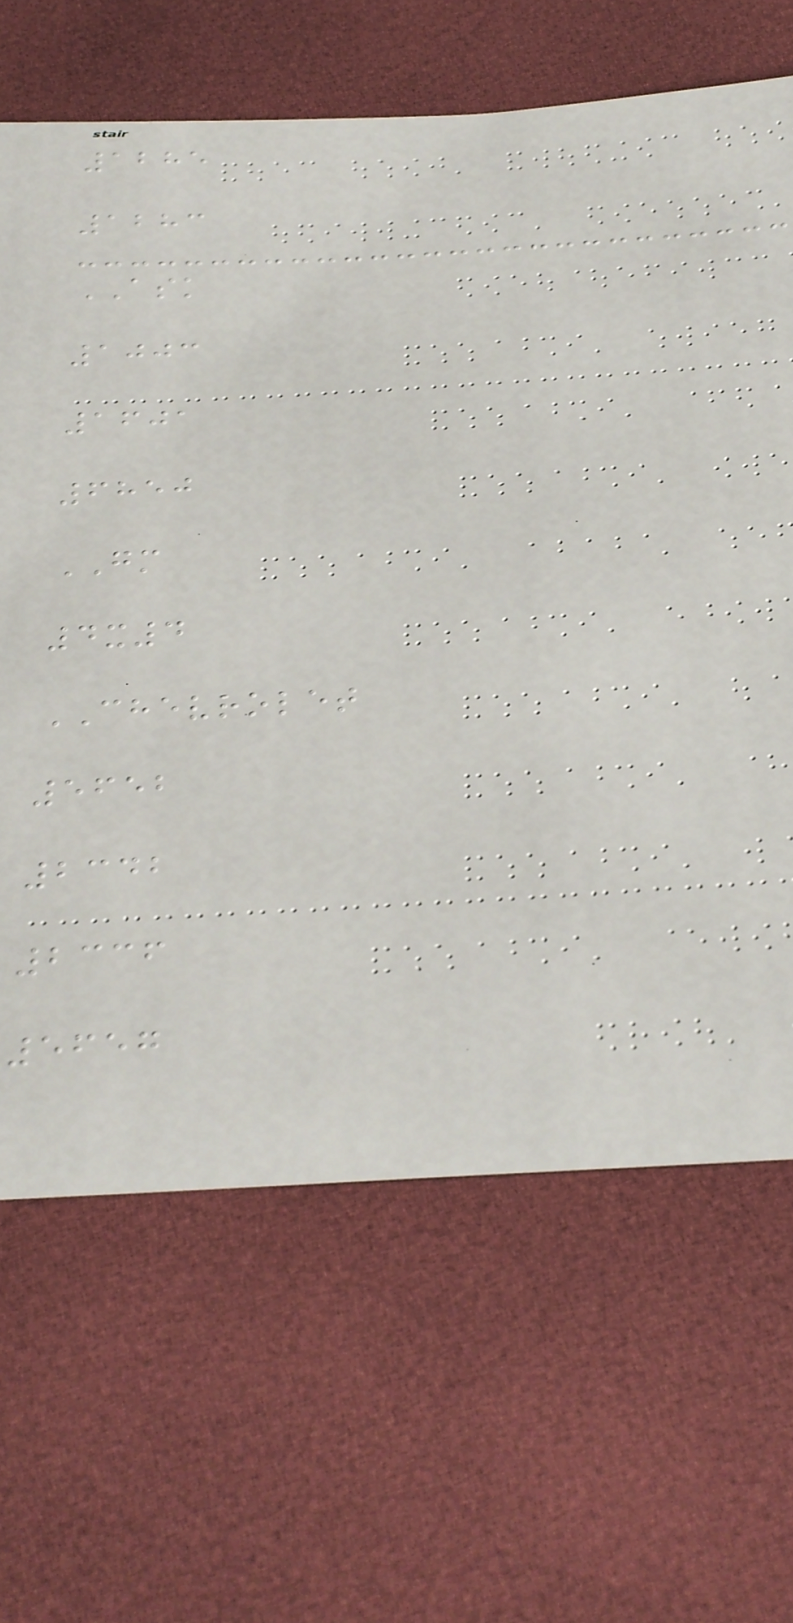1285
1283
ASK
1003
1601
6850
GM
4x4
CHEVROLET
5652
2342
2336
5657
